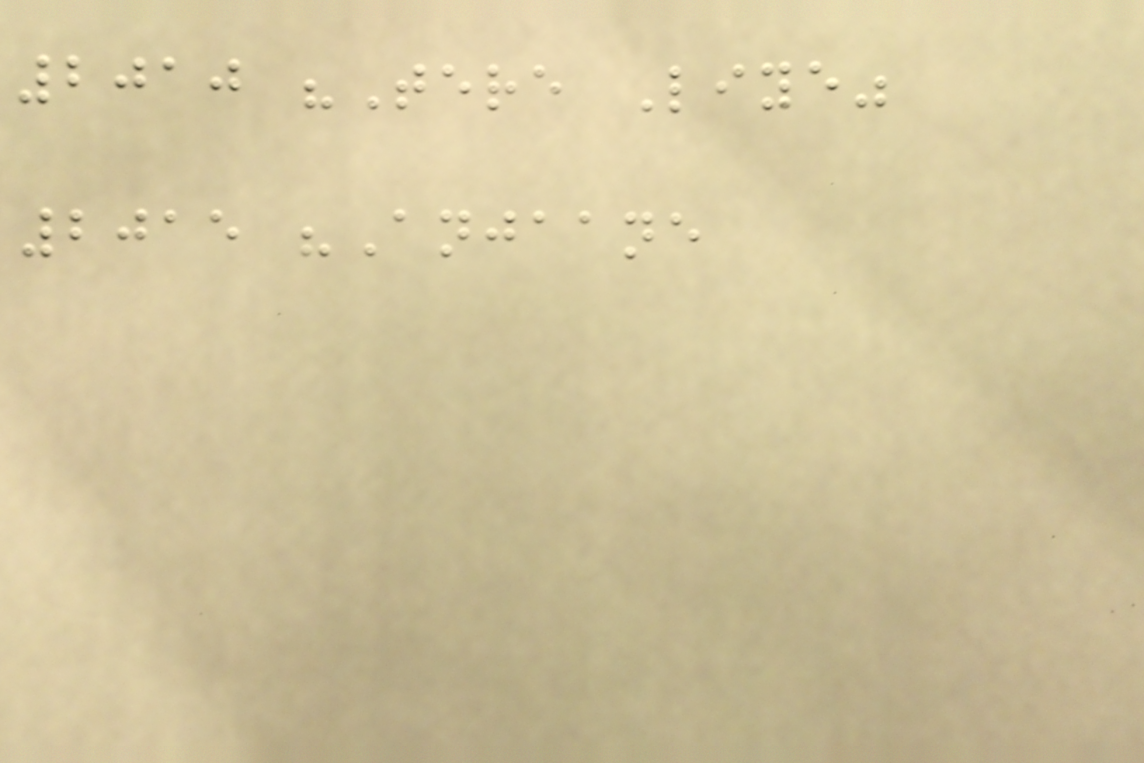2010 "Tere Liye"
2015 "Anjaane
